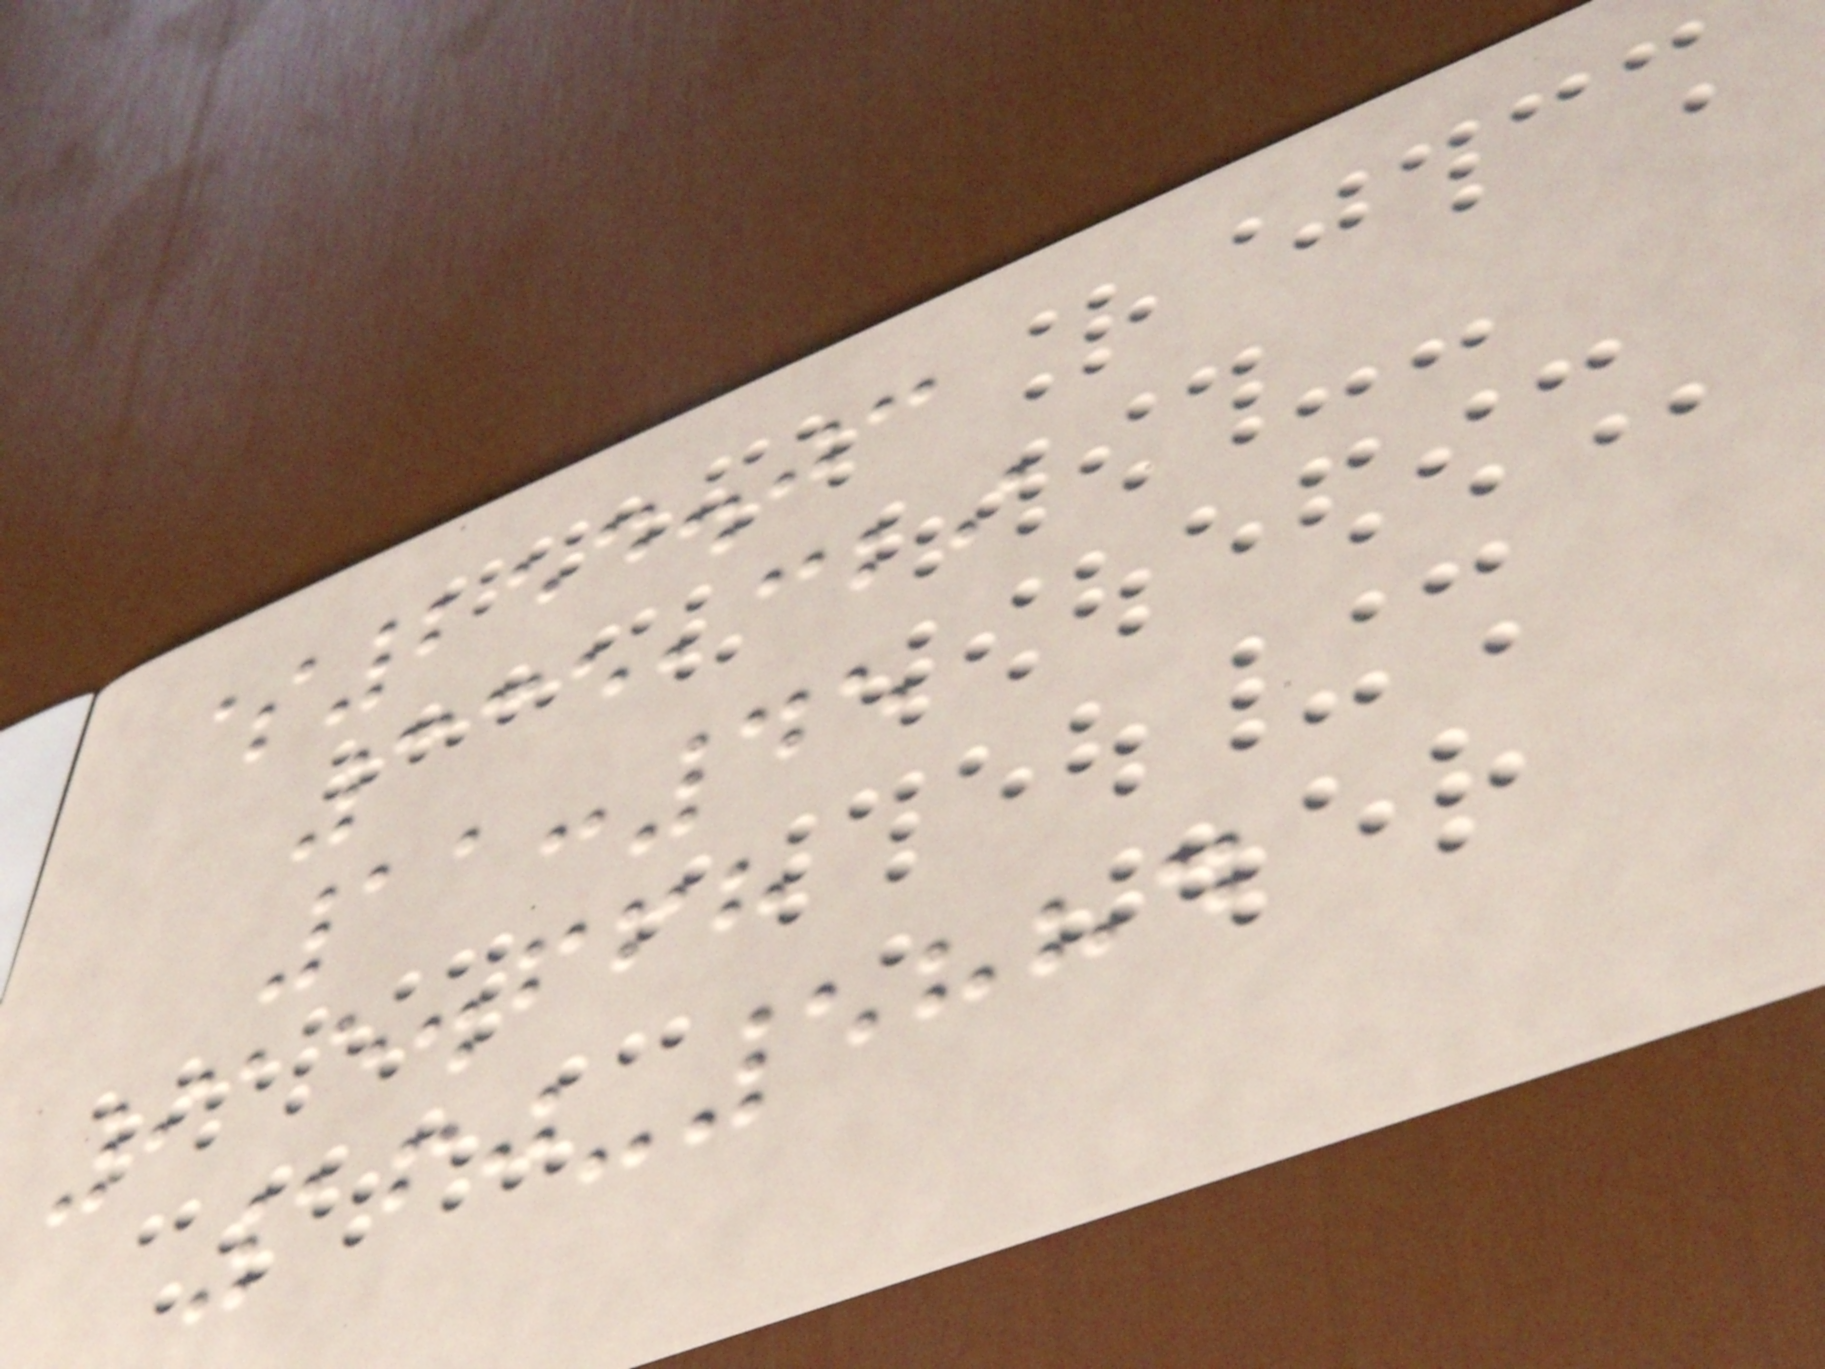$254.03
335,329
11:45
915.668
160-5884
